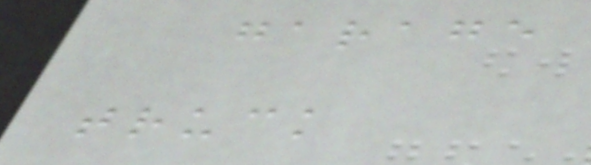garage
truck
